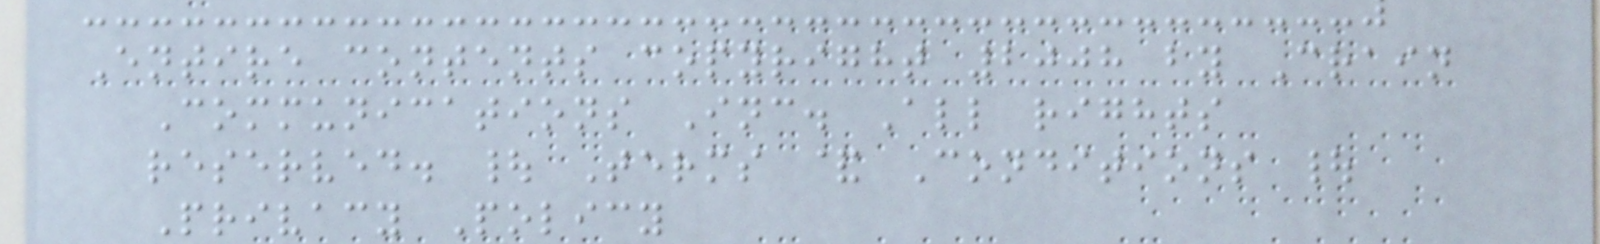Entire contents copyright 2008 by Crain
Communications Inc. All rights
reserved. | Terms & Conditions |
Privacy Policy
